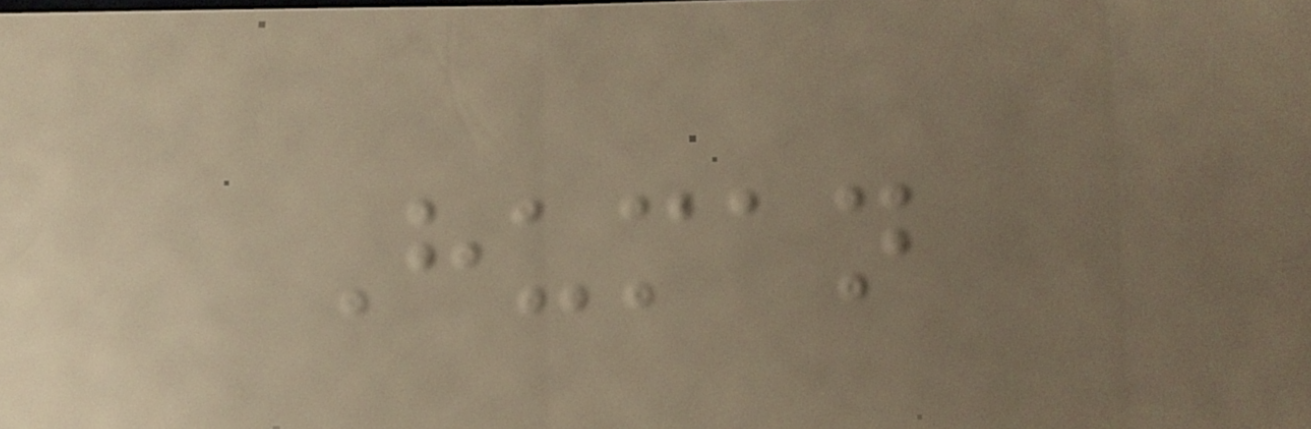Human
